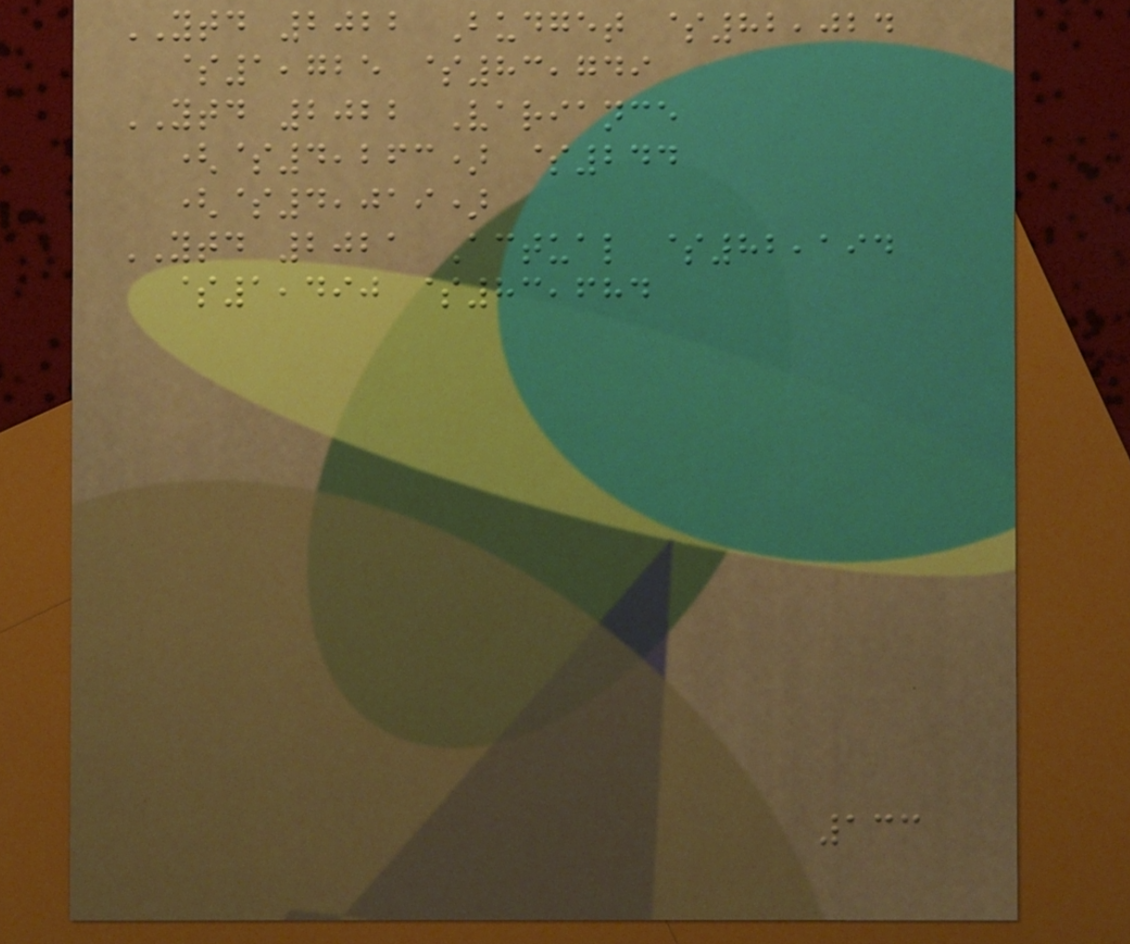YTD 2022 Budget $82,024
$1,725 $83,749
YTD 2022 Variance
($4,263) $244
($4,019)
YTD 2021 Actual $82,194
$1,490 $83,684
133
